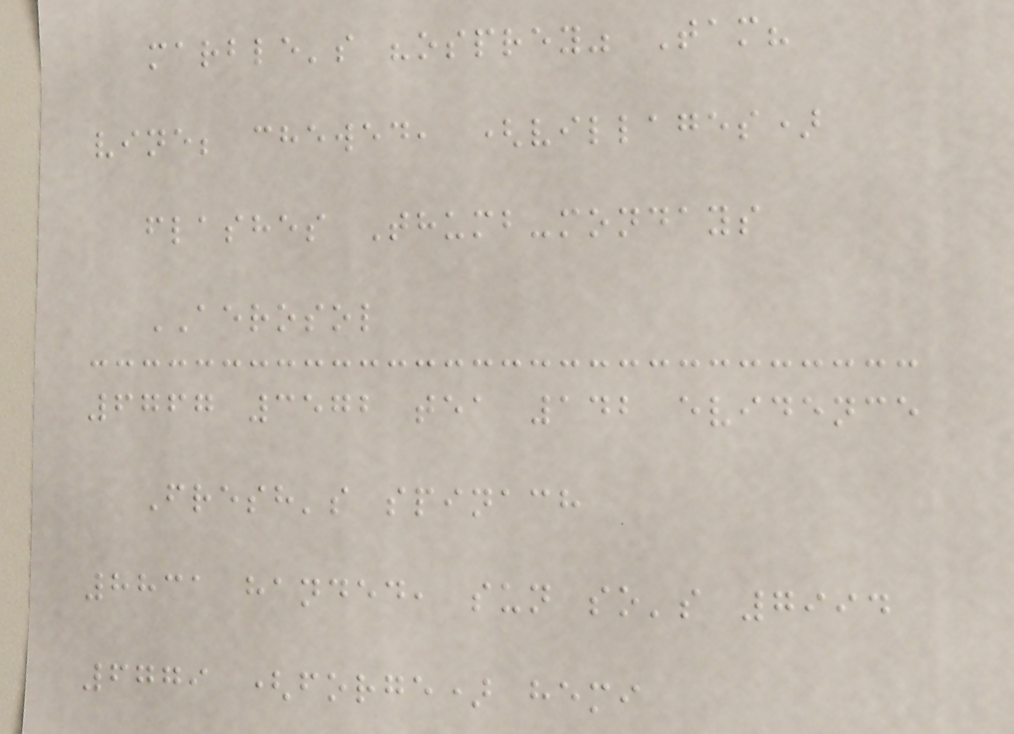marble's "osprey" Tam?
vine; chewed, (villages)
flashes Thumb-mondays
AEROSOL
6767 3572 tea 142 evidence
Fresh's spinach
8831 handed, sun so's 7994
6779 (forge) hemi
